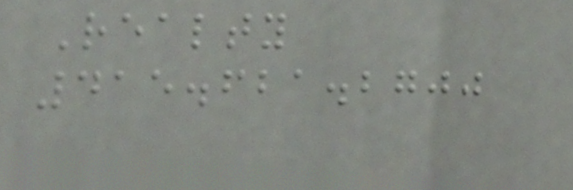Realty
415.621.2700
